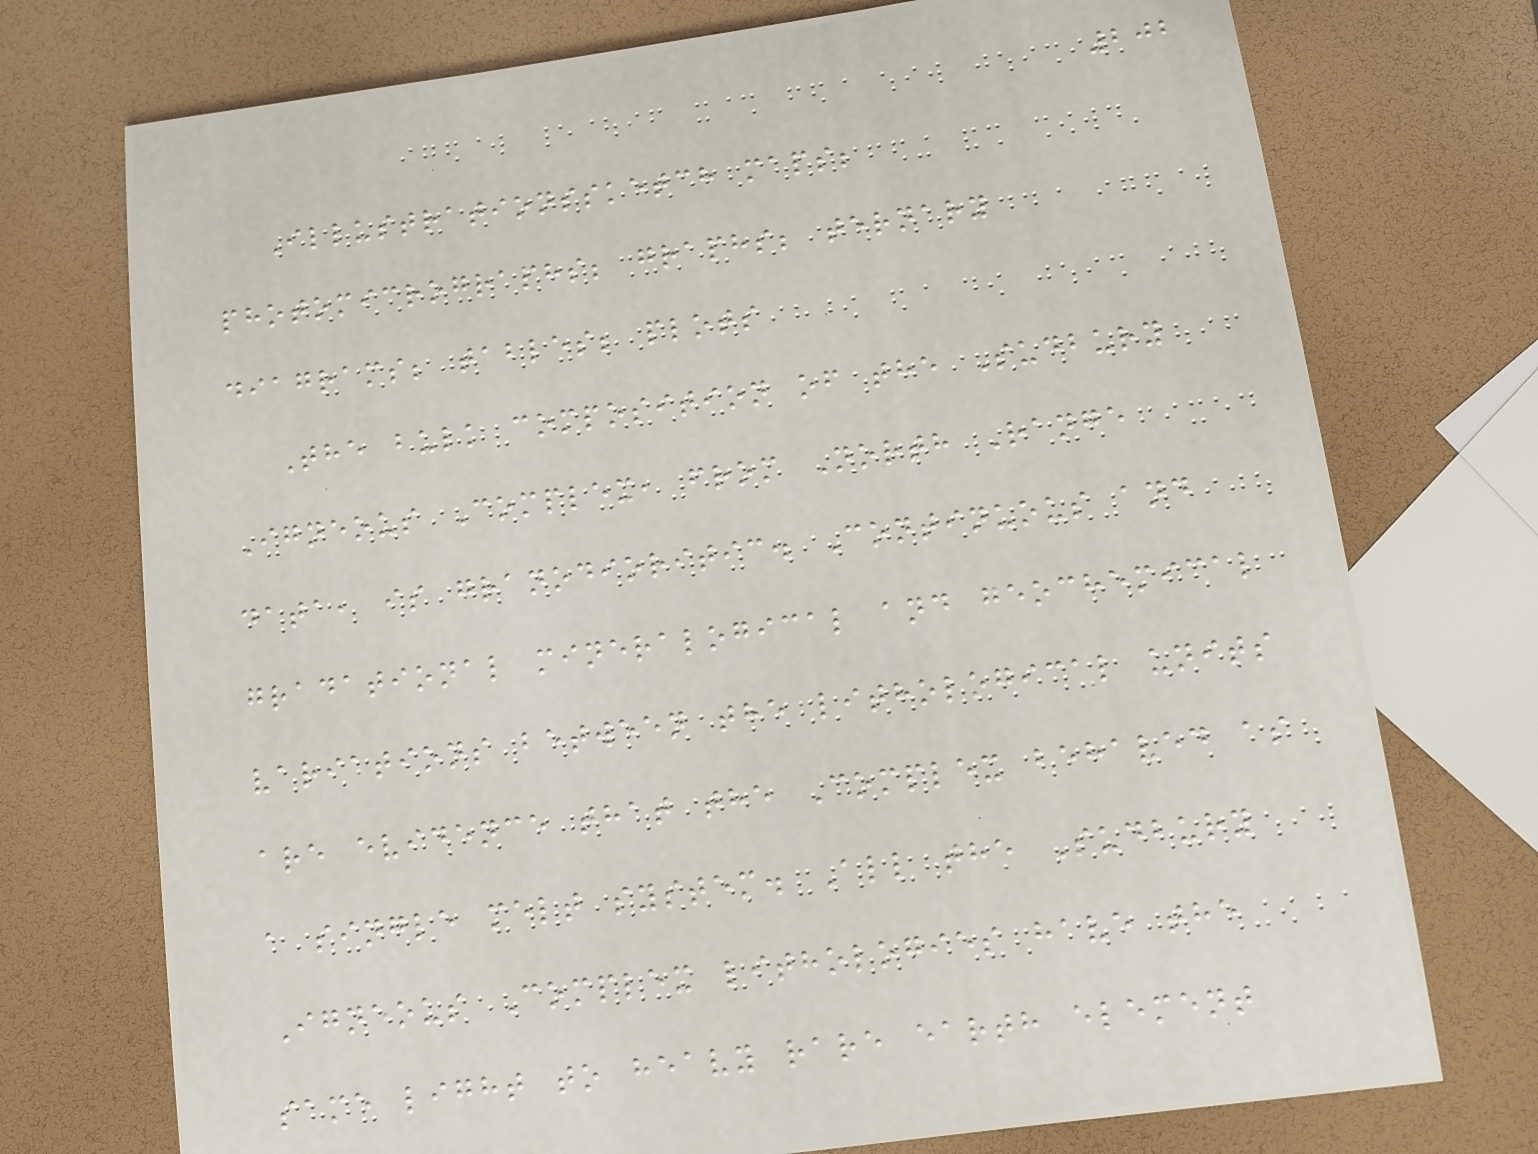202
Illustrationssketch maps;
photomicrographs; graphs; ternary
diagrams; tables; plots
The bulk composition of the Sudbury
Igneous Complex, from North Range
data, is granodioritic. Continuous and
gradational mineralogical and geochemical
variations between the lithological units
are evidence that the Complex behaved as
a single melt system. All the Sudbury
Igneous Complex lithologies have the
same light to heavy rare earth element
